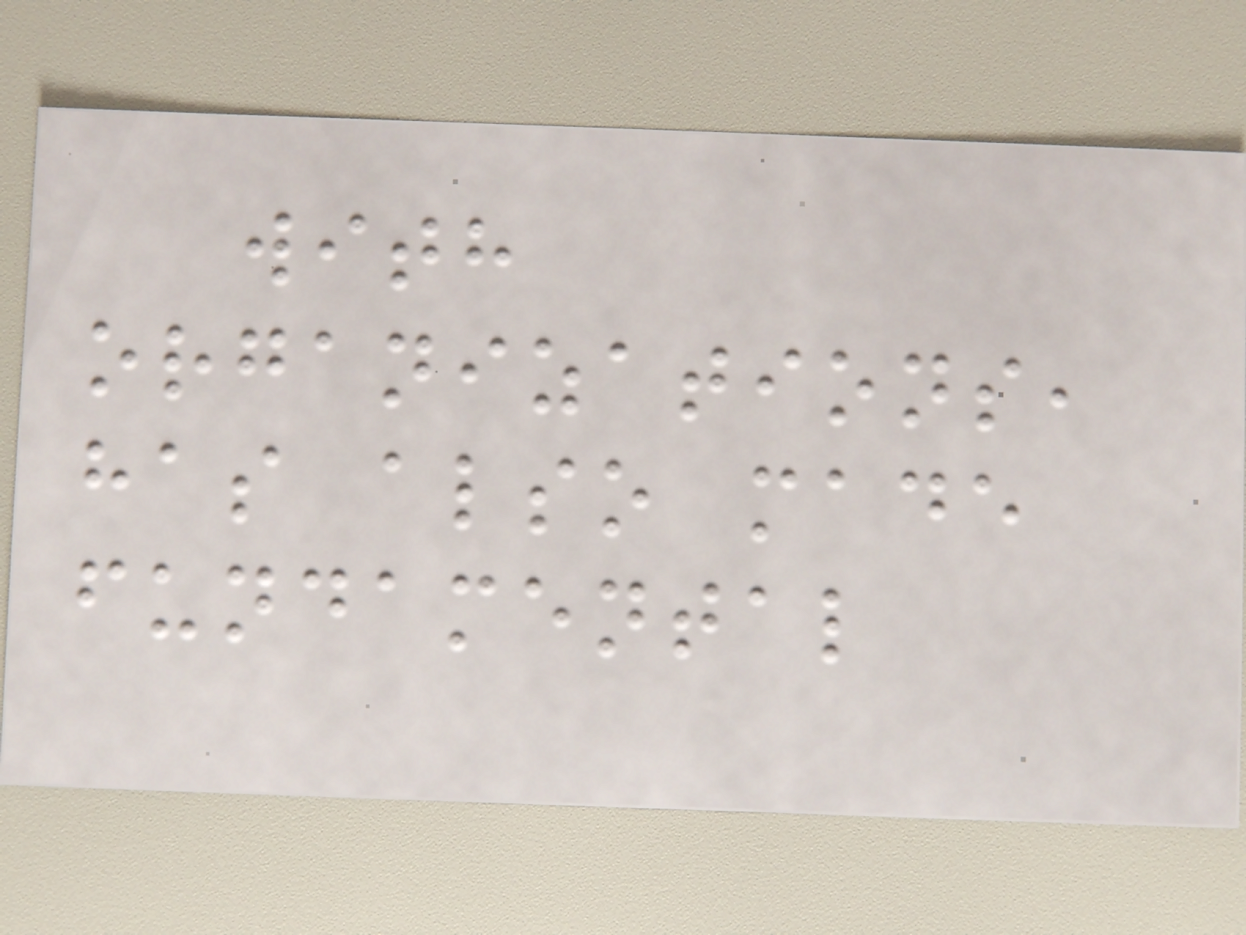with
organizations,
has also made
fundamental
